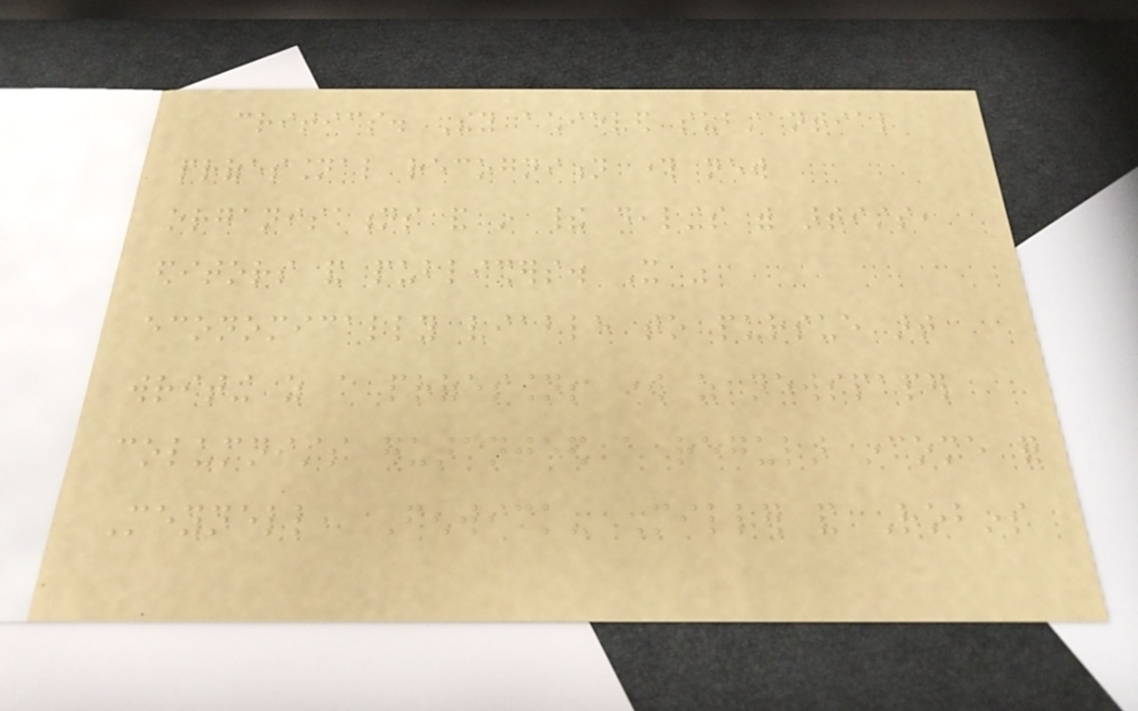critics. They achieved substantial
professional recognition through new
organisations and in their dealings with artists,
editors and publishers. It was
economically viable to pursue art
writing as a profession; work as newspaper
columnists guaranteed a regular income for
Meynell, Fenwick- Miller and Robins
